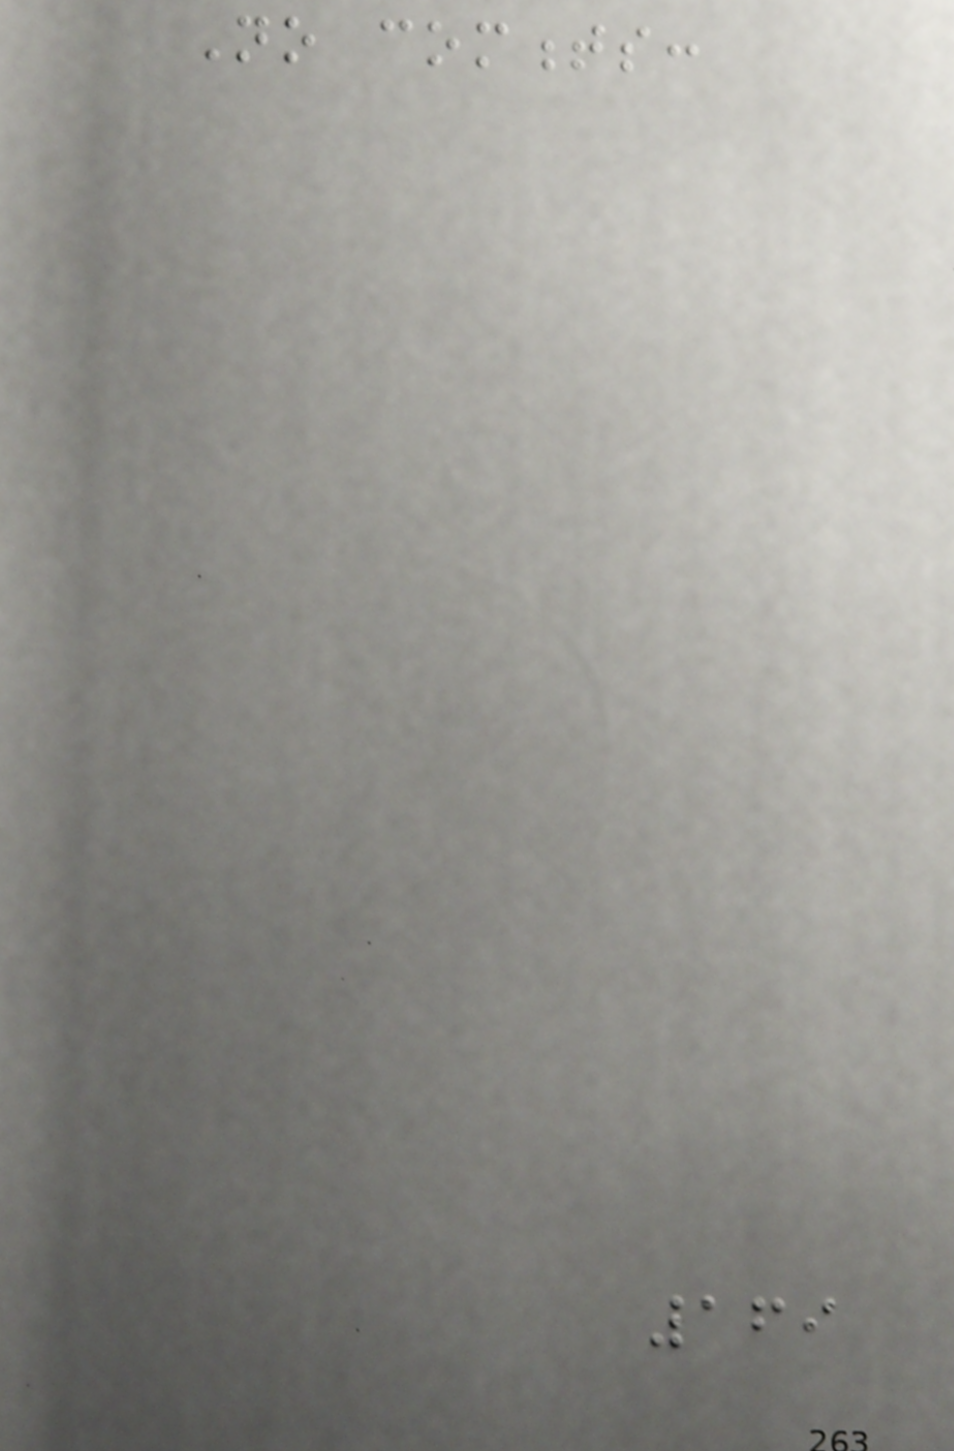No comments:
169
